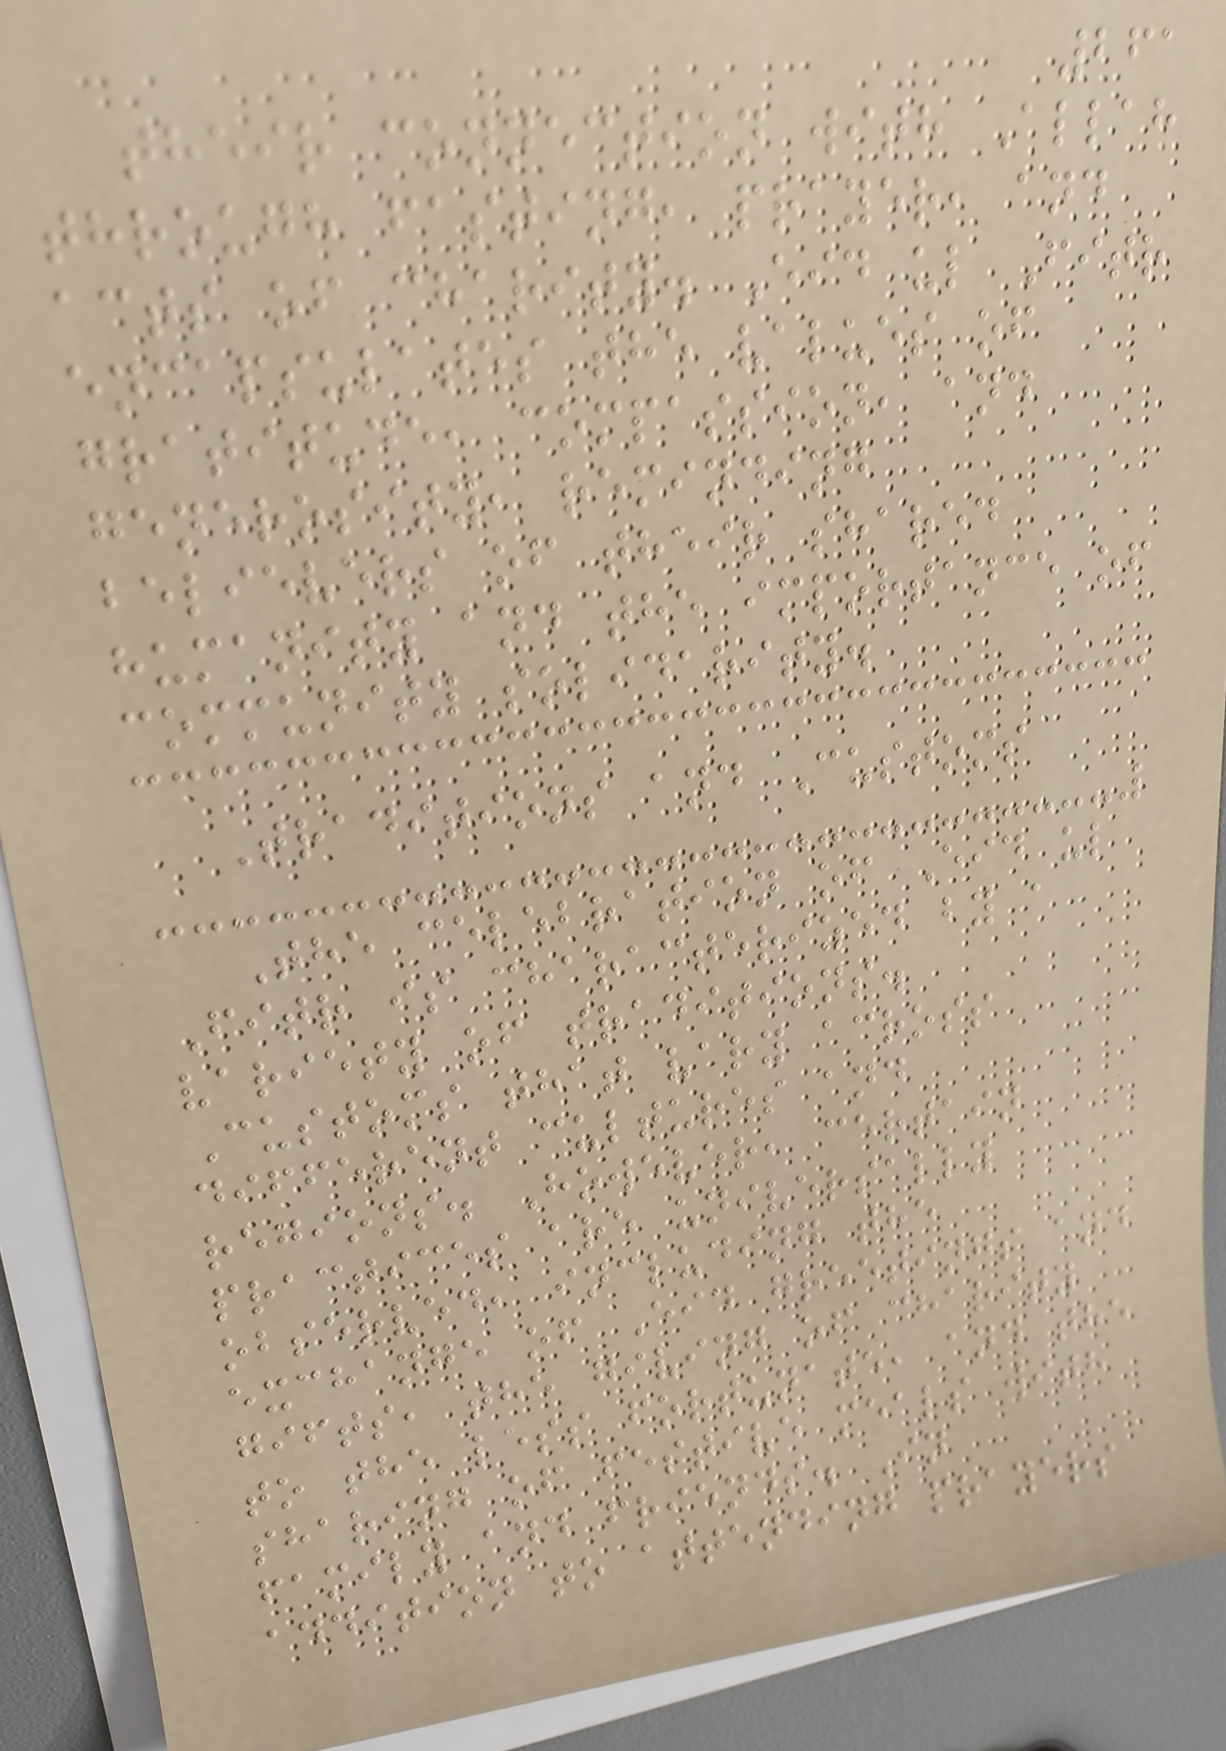261
their connection with Allah
through fasting, prayer, and
acts of charity. Eid ul Fitr
encapsulates the values of
gratitude, compassion, and
generosity, reminding
believers of their shared
humanity and the importance of
community solidarity.
Traditions and Customs
The celebration of Eid ul
Fitr is characterized by a
variety of traditions.
Customs that vary across
different cultures and
regions. However, certain
practices are universally
observed, including the
exchange of Eid greetings and
gifts, the giving of charity
to the less fortunate, and the
sharing of festive meals with
family and friends. In
addition to attending prayers
